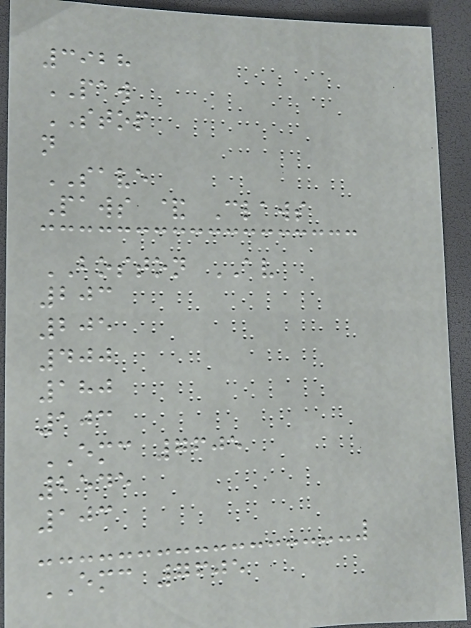3928
PAW
STOP
n
SAVE
Paws & Claws
BOSTON AV
203
205
400
180
103
EMC 7605
2545
103
EMC 7605
